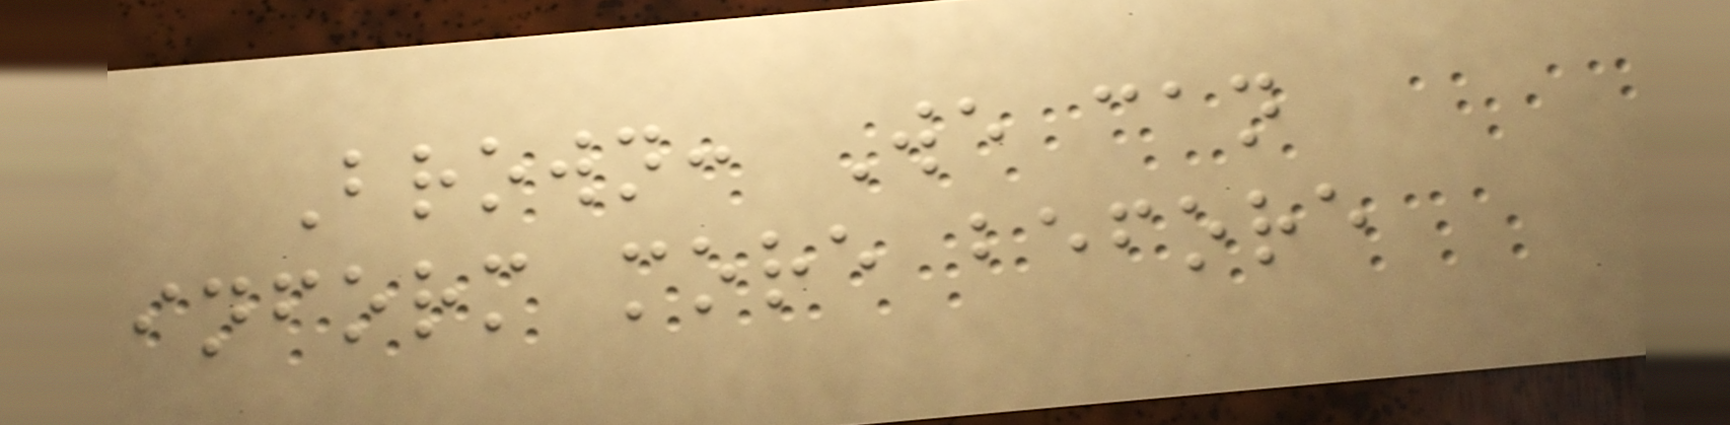Brown: We can
inform more before
